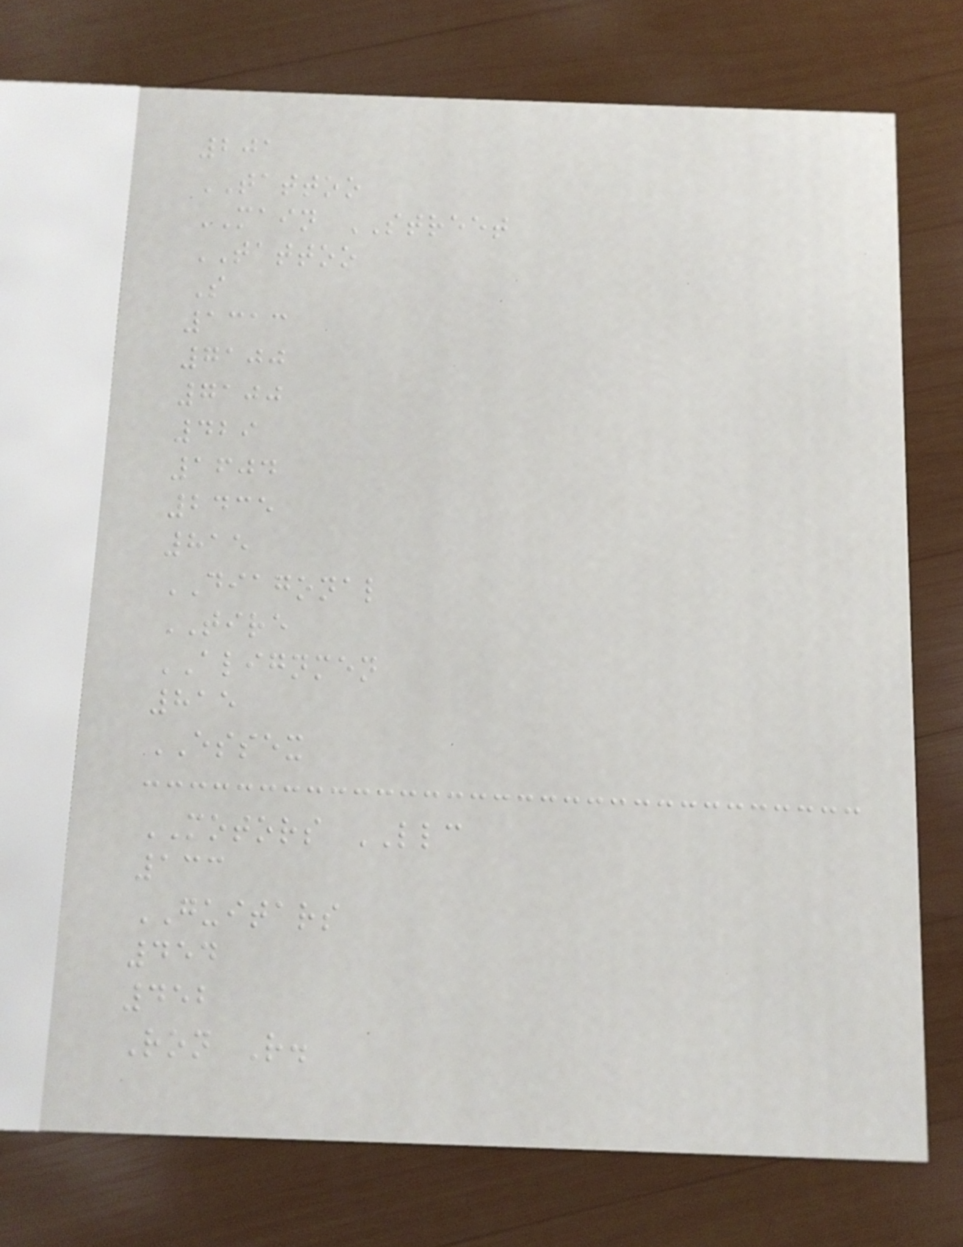201
TATTOO
MAIN STREET
TATTOO
S
1313
7100
7100
429
1604
2435
815
DIAGONAL
TIRE
ALIGNMEN
815
ESSEX
MOTORS LLC
133
GUITARS
454
452
Ron R.
